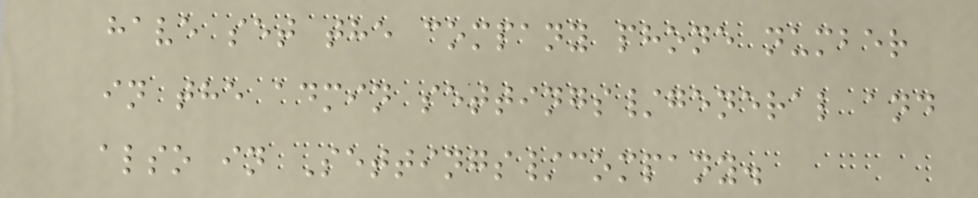have set the company phone number
in the admin settings/general and
also in Settings/company.
